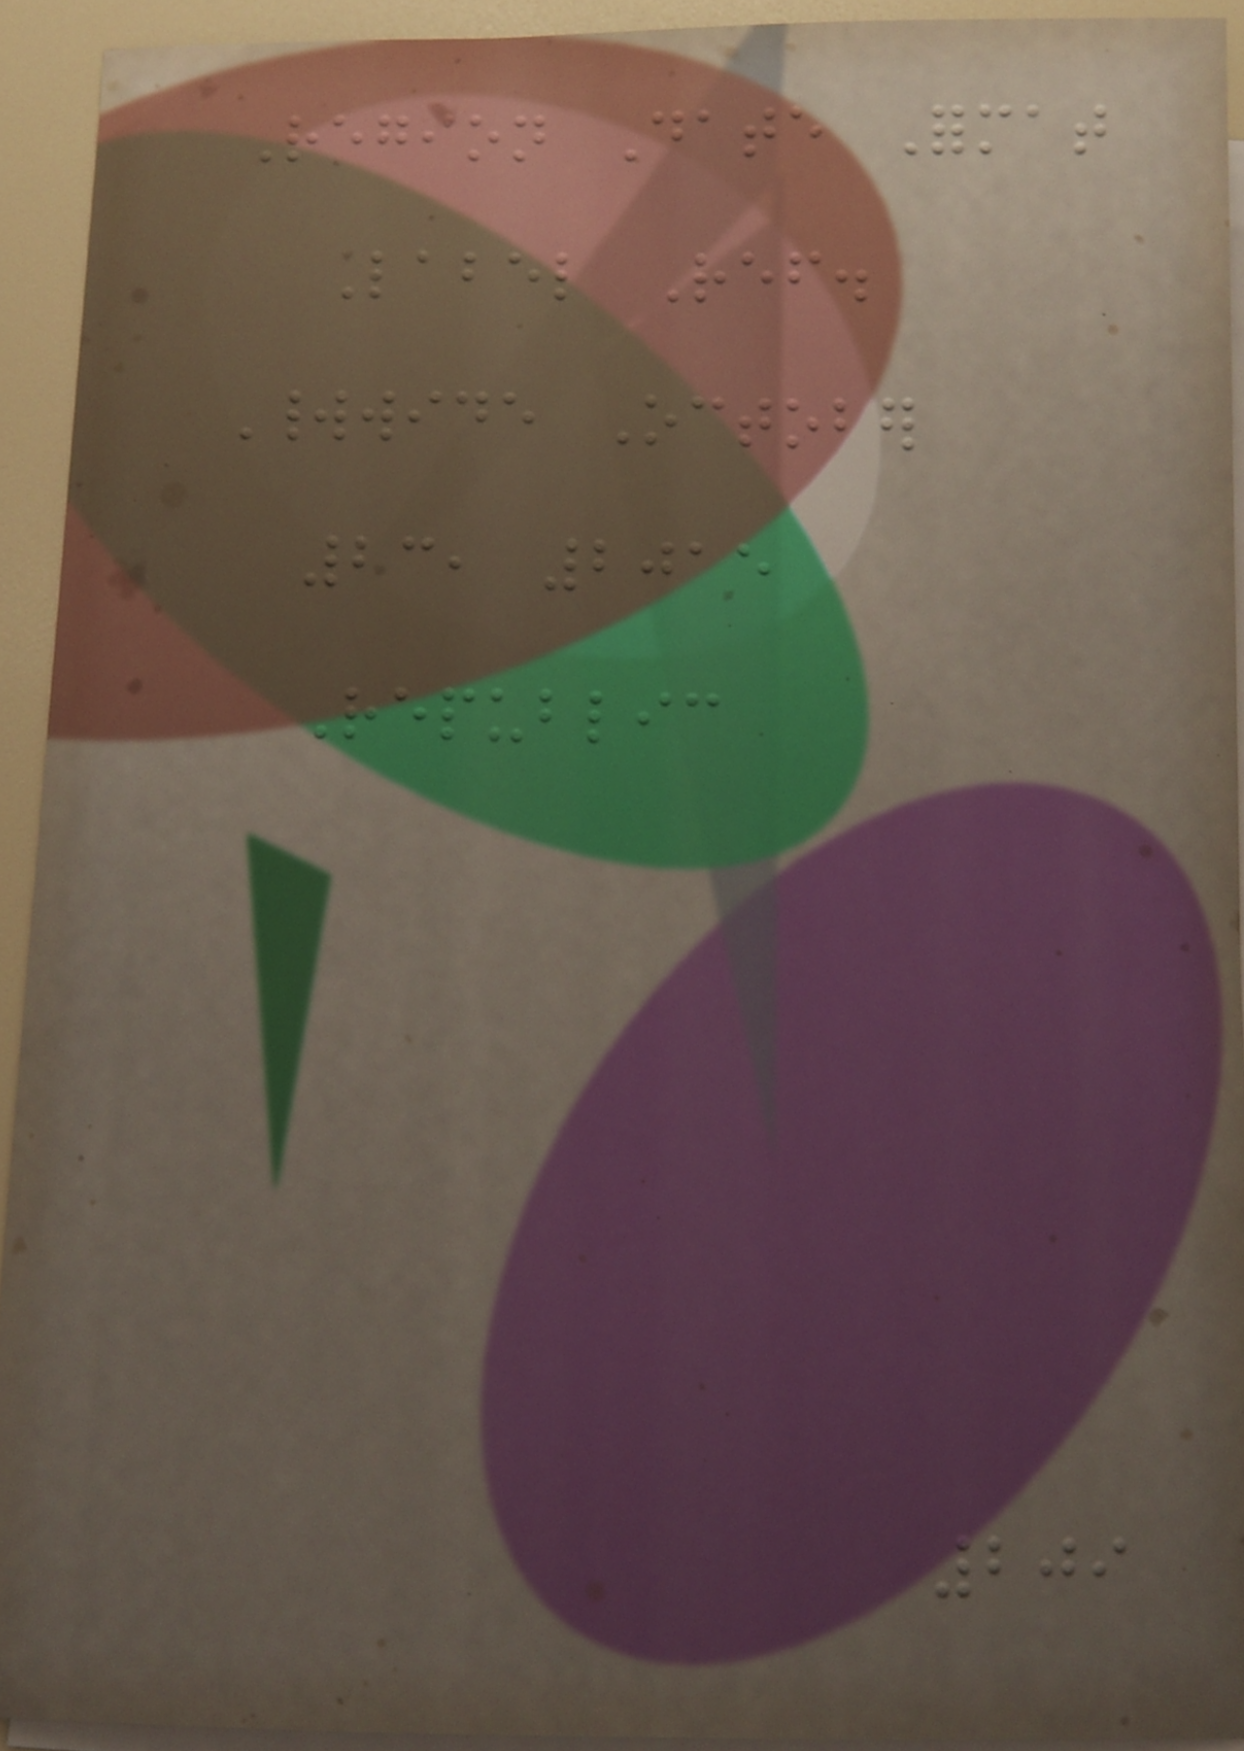Region Date Format
Label Ref.
Worldwide October
23, 2015
Republic
209
